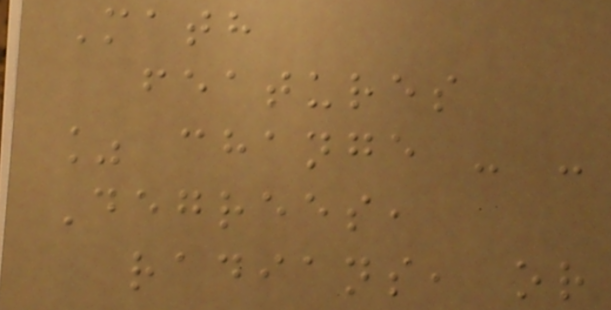Math
features
% change - -
Degrees,
radians, or
